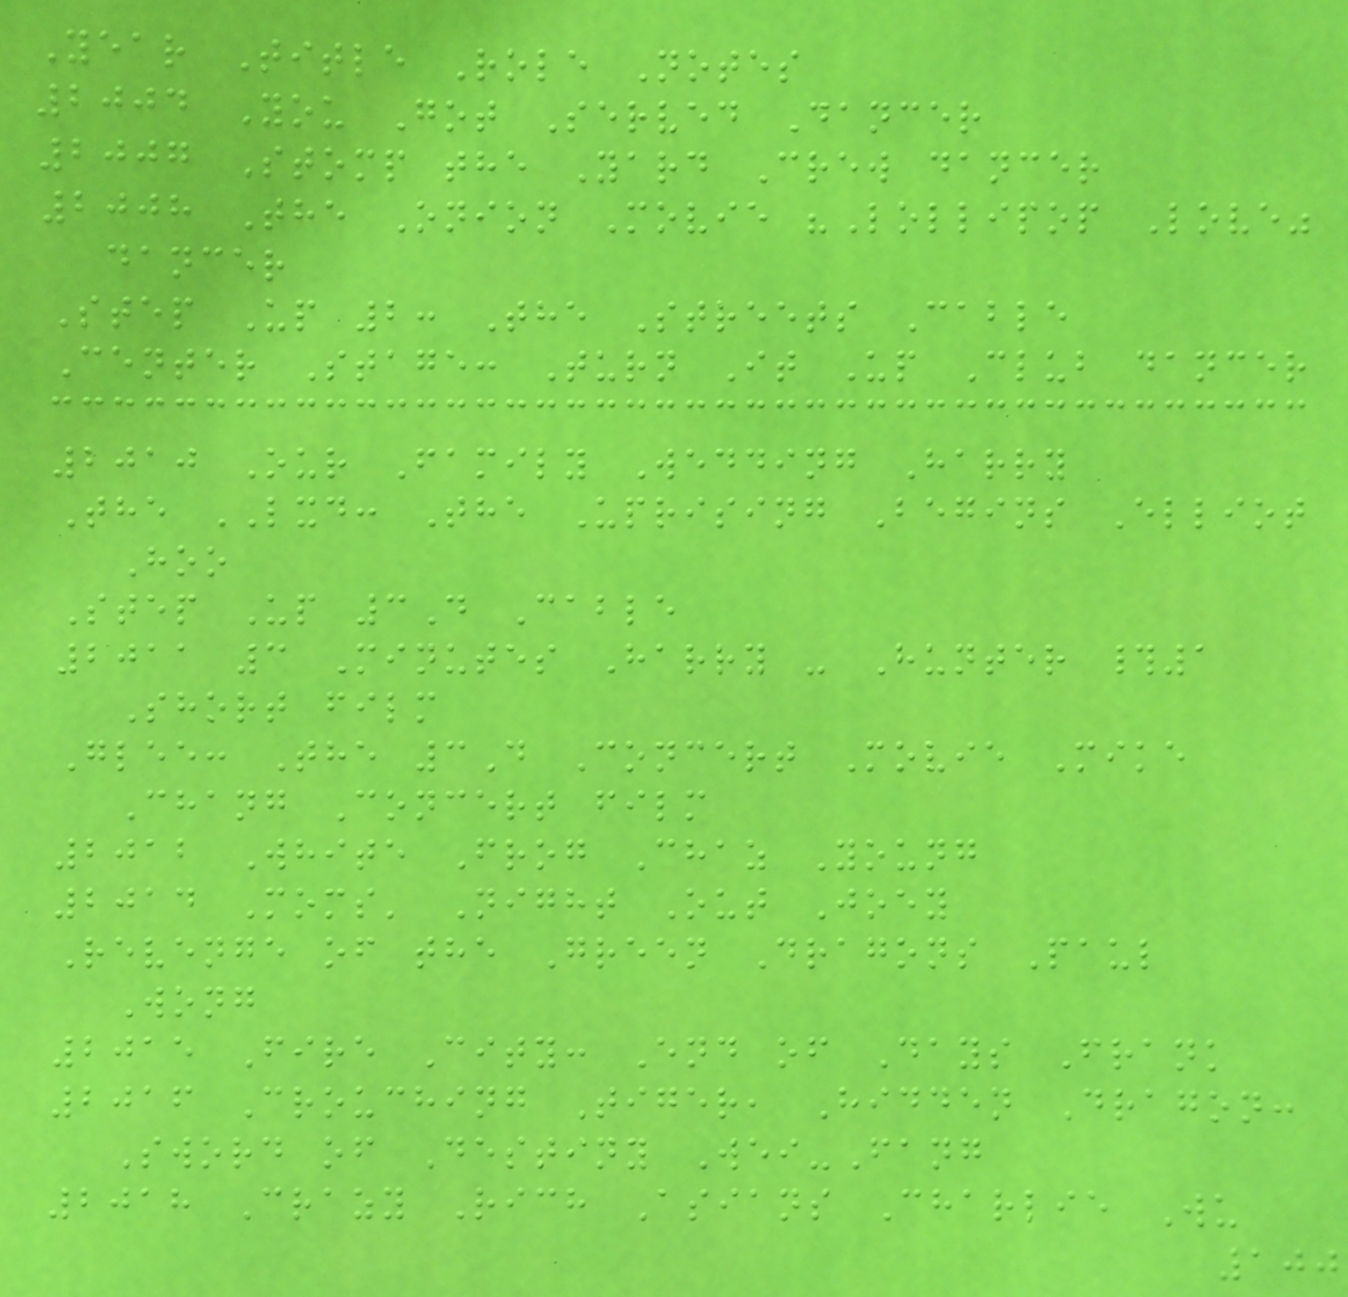Year Title Role Notes
2004 You Got Served Dancer
2007 Stomp the Yard Crew dancer
2008 The Onion Movie "Lollipop Love"
dancer
Step Up 2: The Streets Cable
Center Stage: Turn It Up Club dancer
2010 Our Family Wedding Harry
The LXD: The Uprising Begins Elliot
Hoo
Step Up 3D Cable
2011 3 Minutes Harry - Hunter #1
Short film
Glee: The 3D Concert Movie Mike
Chang Concert film
2012 White Frog Chaz Young
2014 Moms' Night Out Joey
Revenge of the Green Dragons Paul
Wong
2015 Fire City: End of Days Frank
2016 Crouching Tiger, Hidden Dragon:
Sword of Destiny Wei-Fang
2018 Crazy Rich Asians Charlie Wu
100
